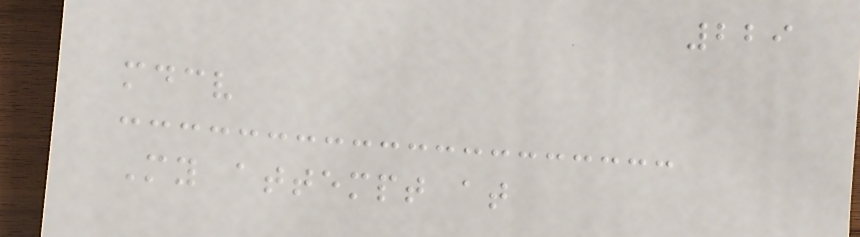229
mdcv
My attempt at
